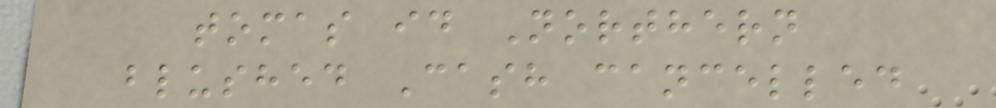tomas id Northern
blushed Cash cancelled
